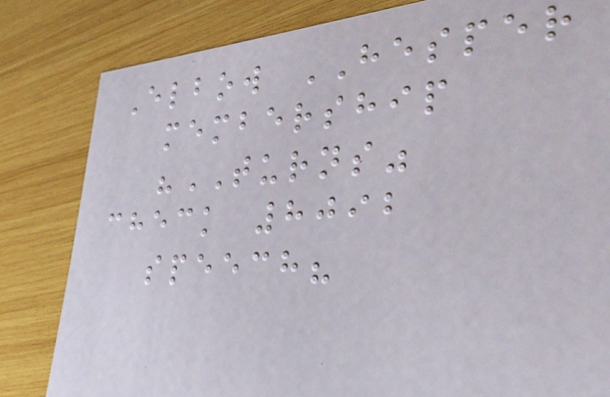Elbow HESPER
membership
"TURNS"
check 8092
speech?
